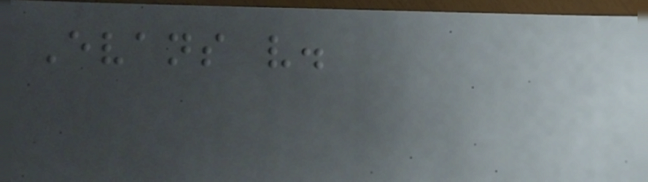Evans v.
